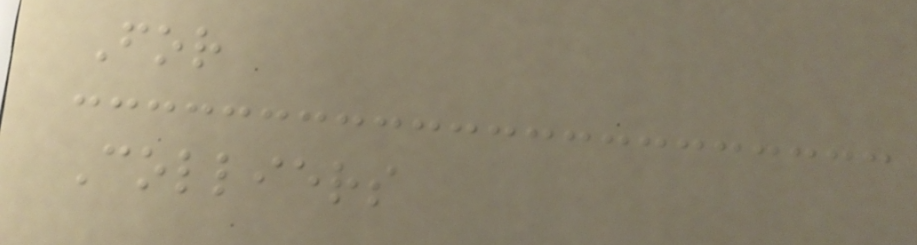For
Colliers
